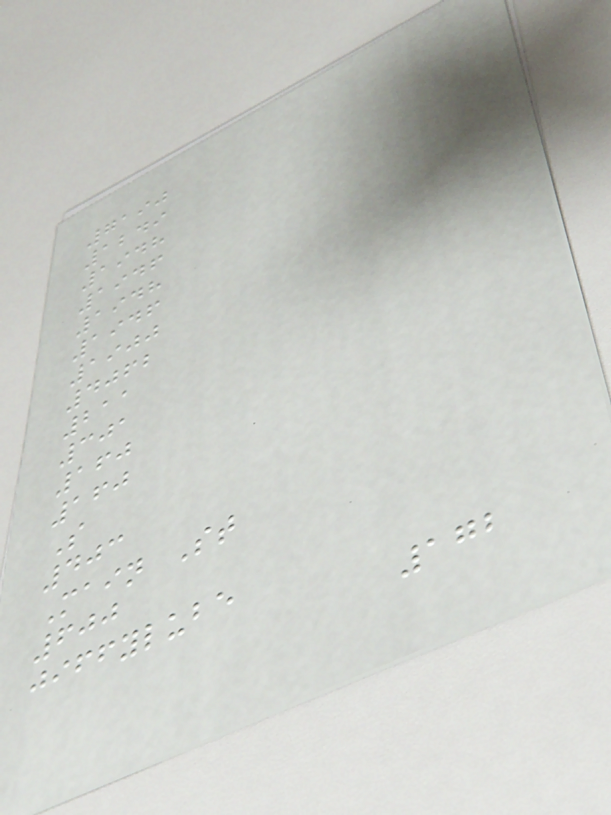7190
1249
1948
1946
1948
1946
1900
4062
211
301
160
160
S
403
Main St
600
jiffylube
172
